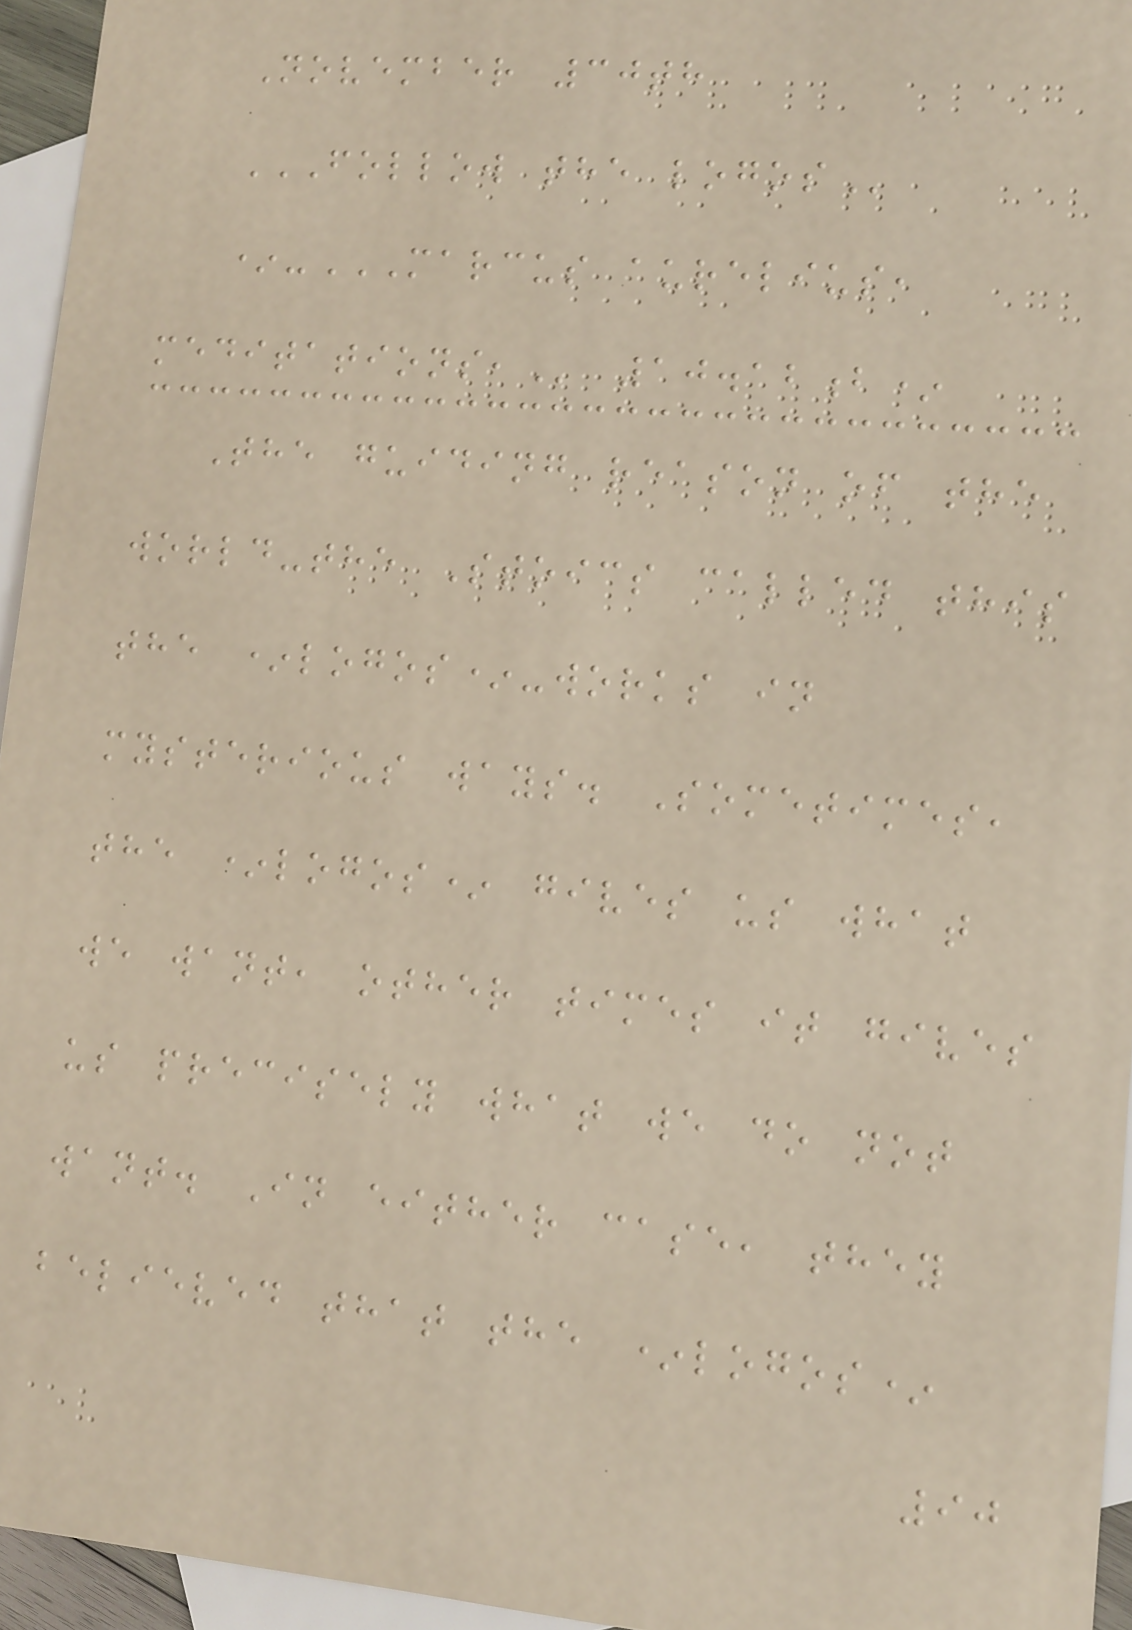November 30th
FOLLOW THE LOGOS
*-MARCUS AURELIUS,
MEDITATIONS, 10.12b*
The guiding reason of the
world-the Stoics called this
the *logos*-works in
mysterious ways. Sometimes,
the *logos* gives us what
we want, other times it gives
us precisely what we do not
want. In either case, they
believed that the *logos*
90
